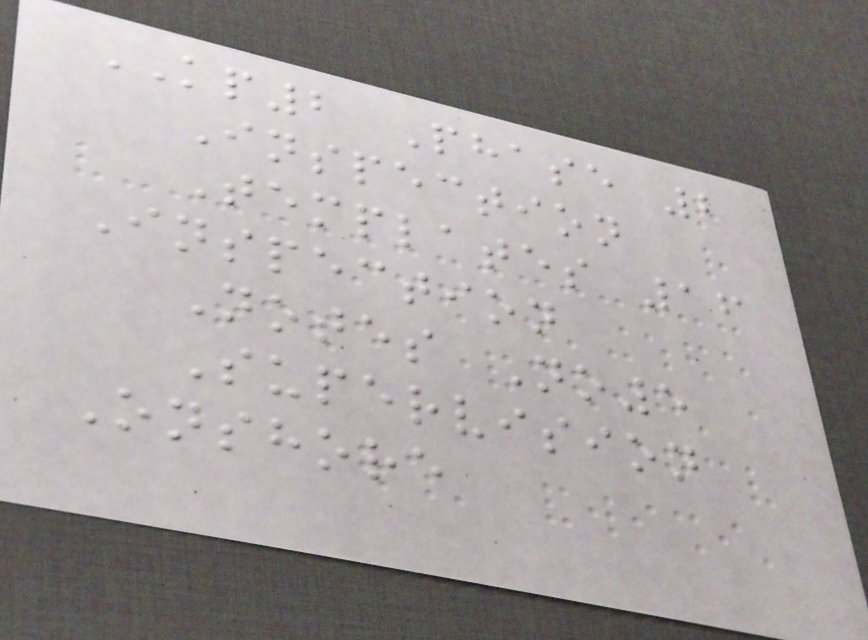KP2 Phase 2
Inspection
Templates 16
Inspection
Notes No5
Supervision
Onshore
